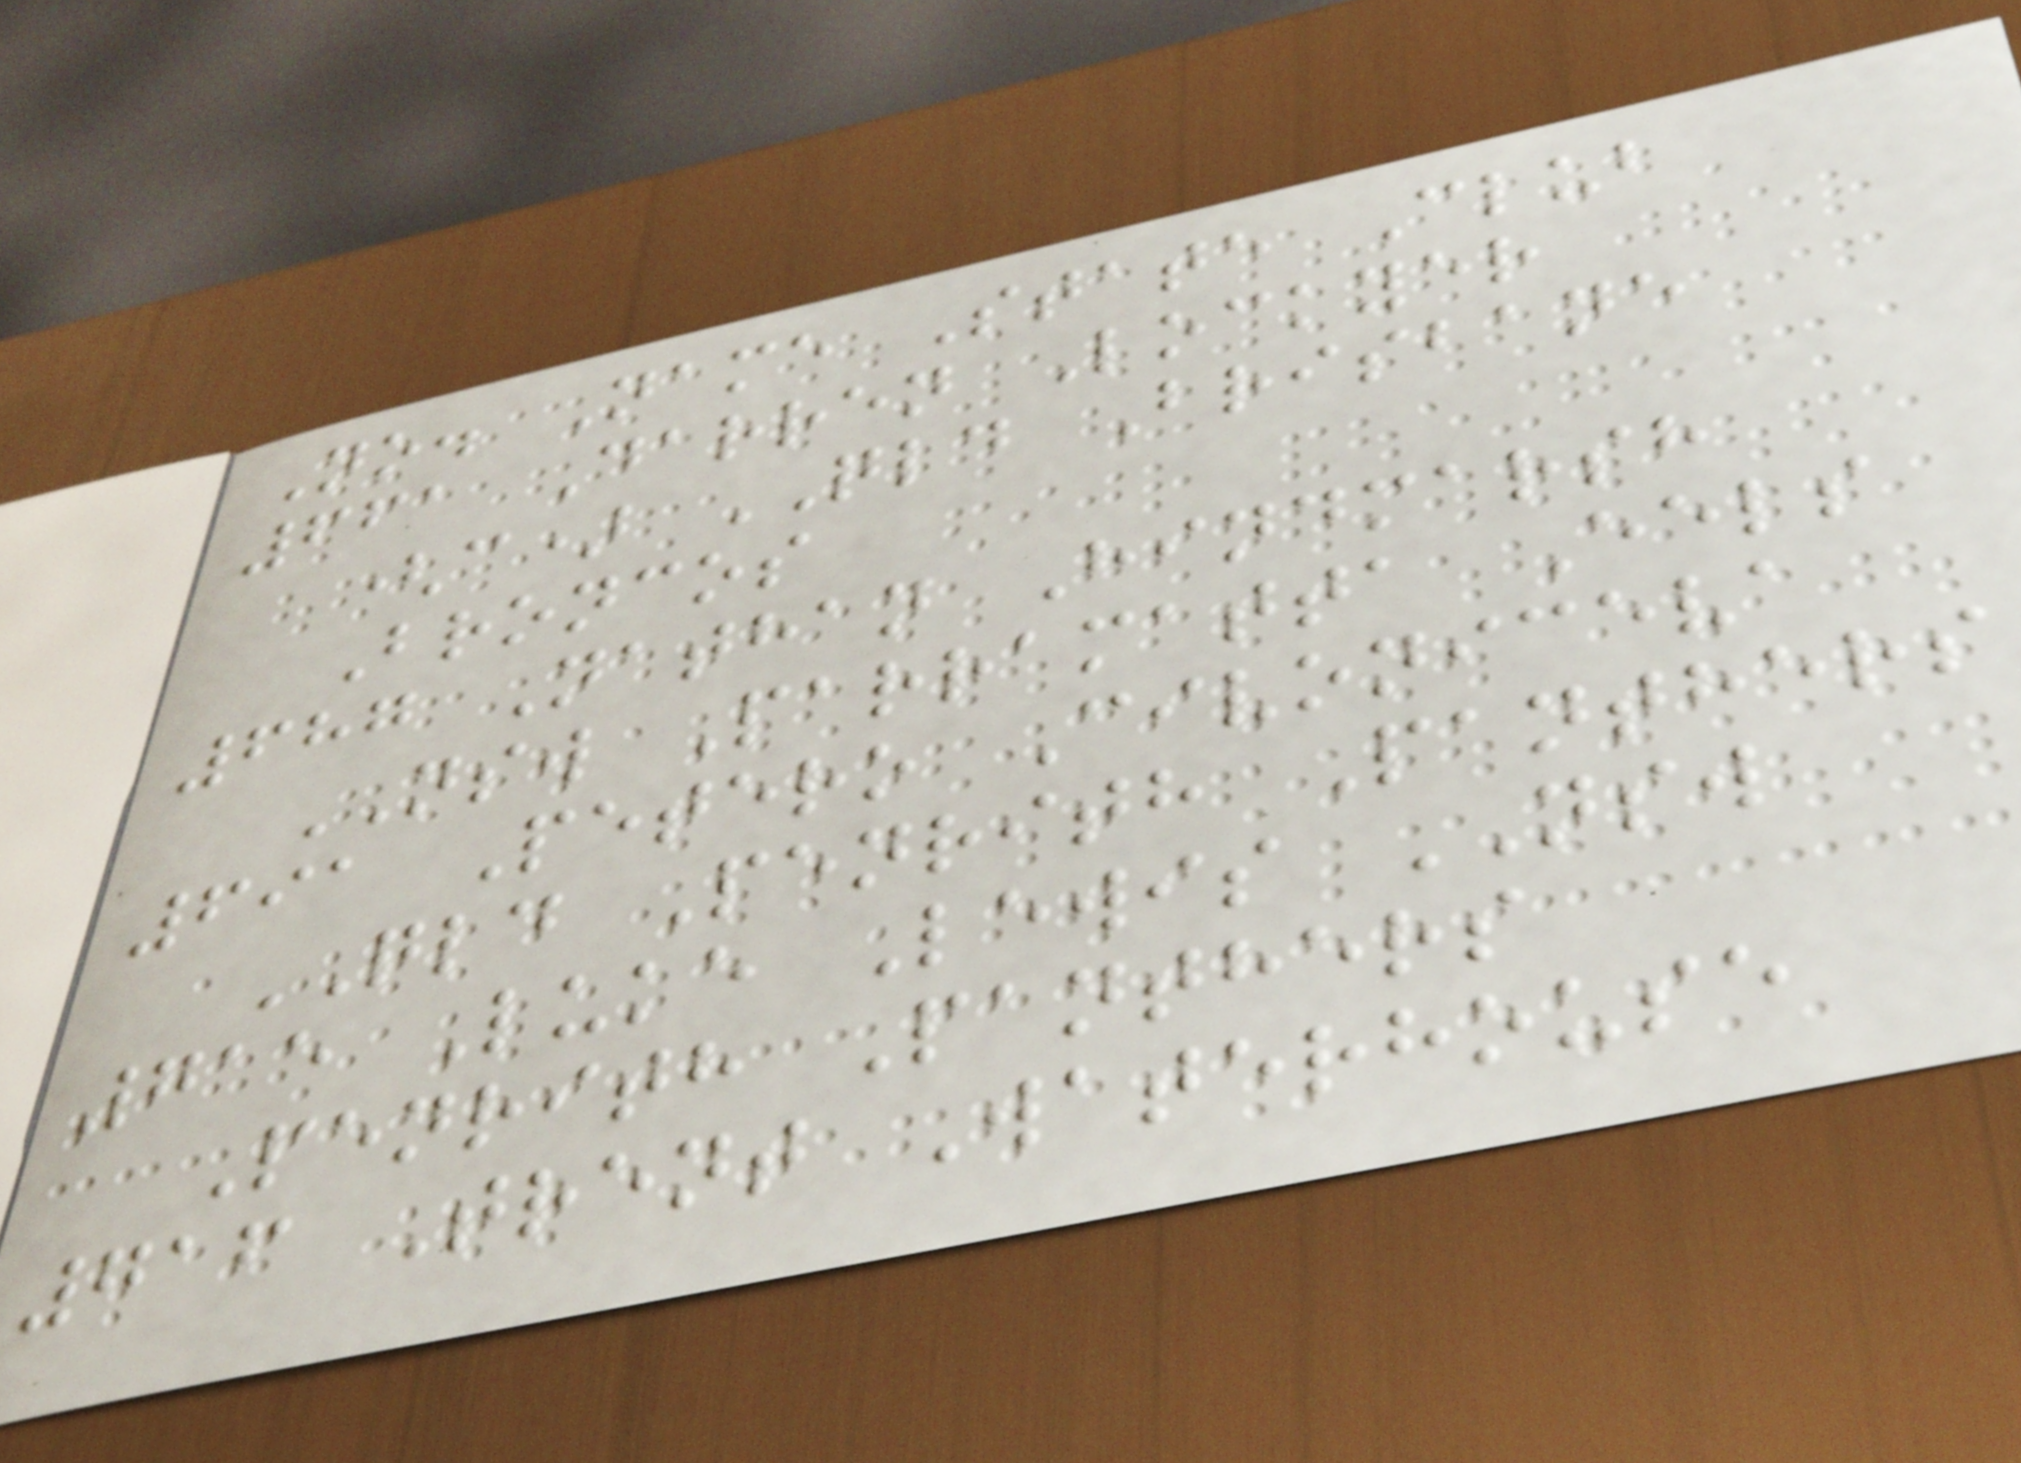No. Name State Club
661 Darren Lockyer
(c) QLD Brisbane
Broncos
687 Nathan Hindmarsh
NSW Parramatta Eels
691 Petero Civoniceva
QLD Penrith Panthers
715 Luke Lewis NSW
Penrith Panthers
716 Trent Waterhouse
